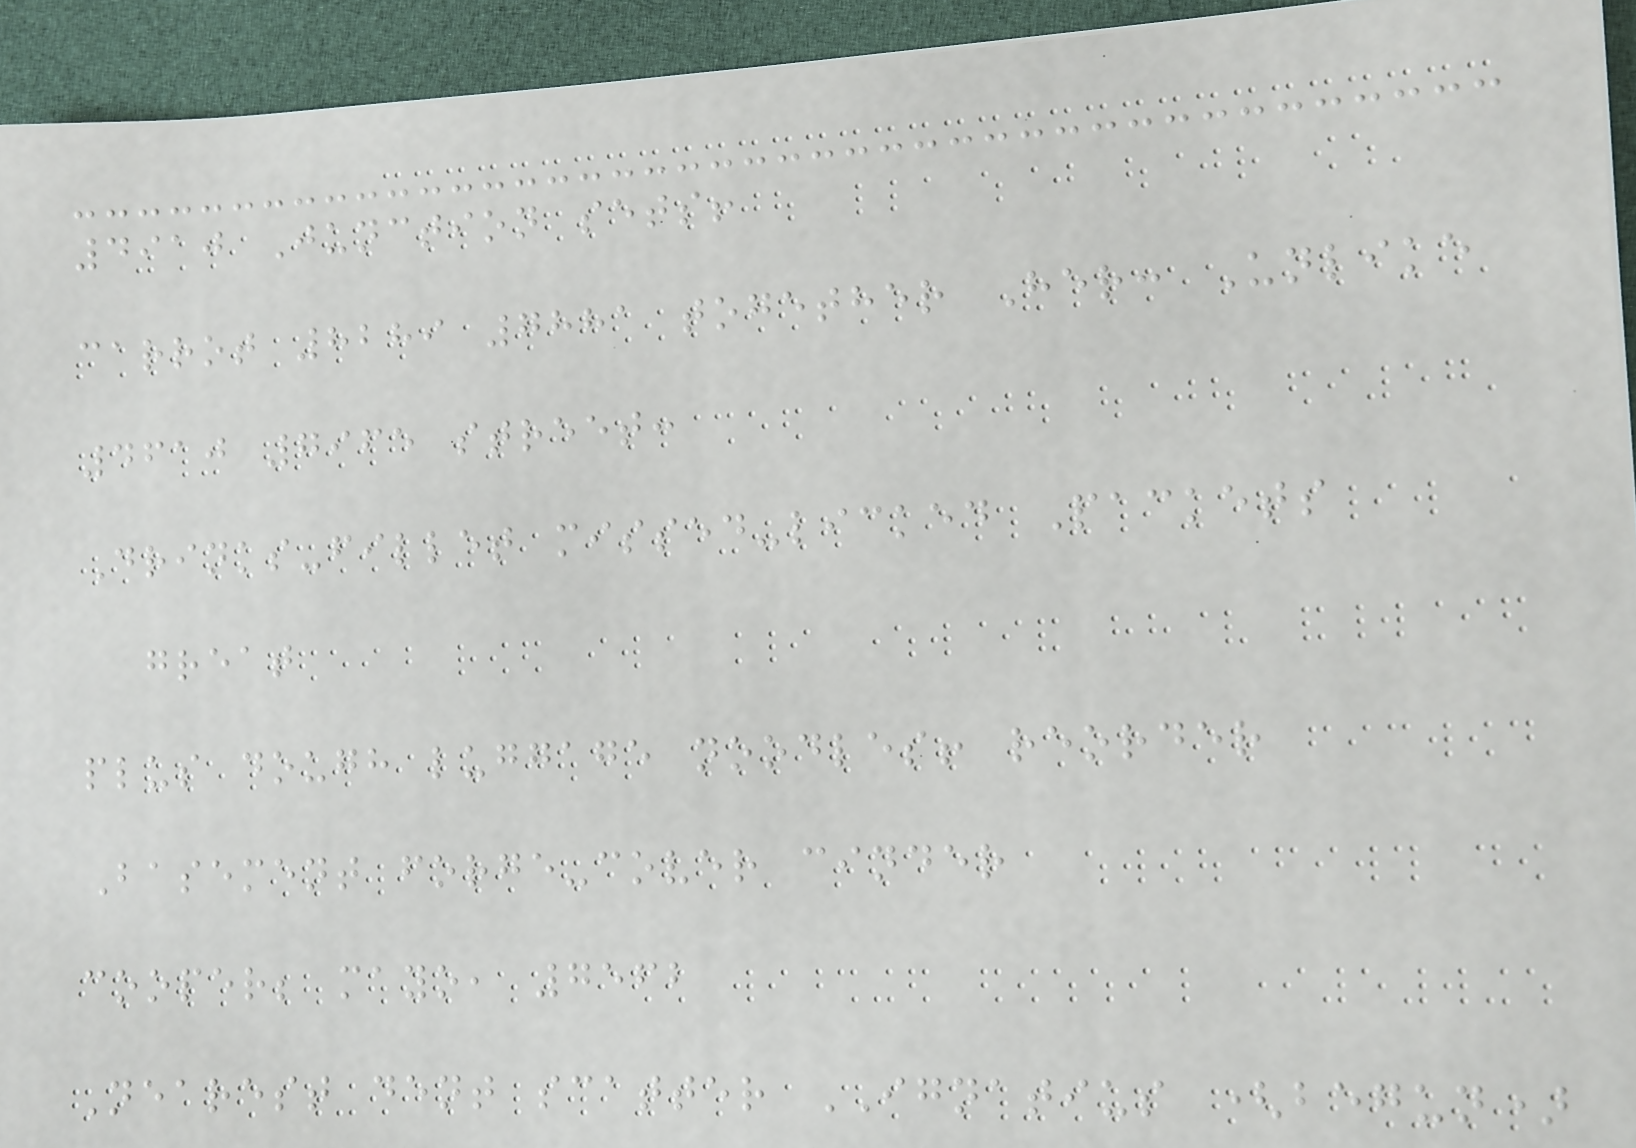4910 Junction sets!
carrot 8289 7881 together Her: Unlike
4610 7965 street:
Drinks-fillet missed-licked Packets
great
plus dough luggage noodles! reorder
Basement forge-cover cinder
cooper; mayo, 7562
Nearest dent scatter IGNATIUS (begun)
